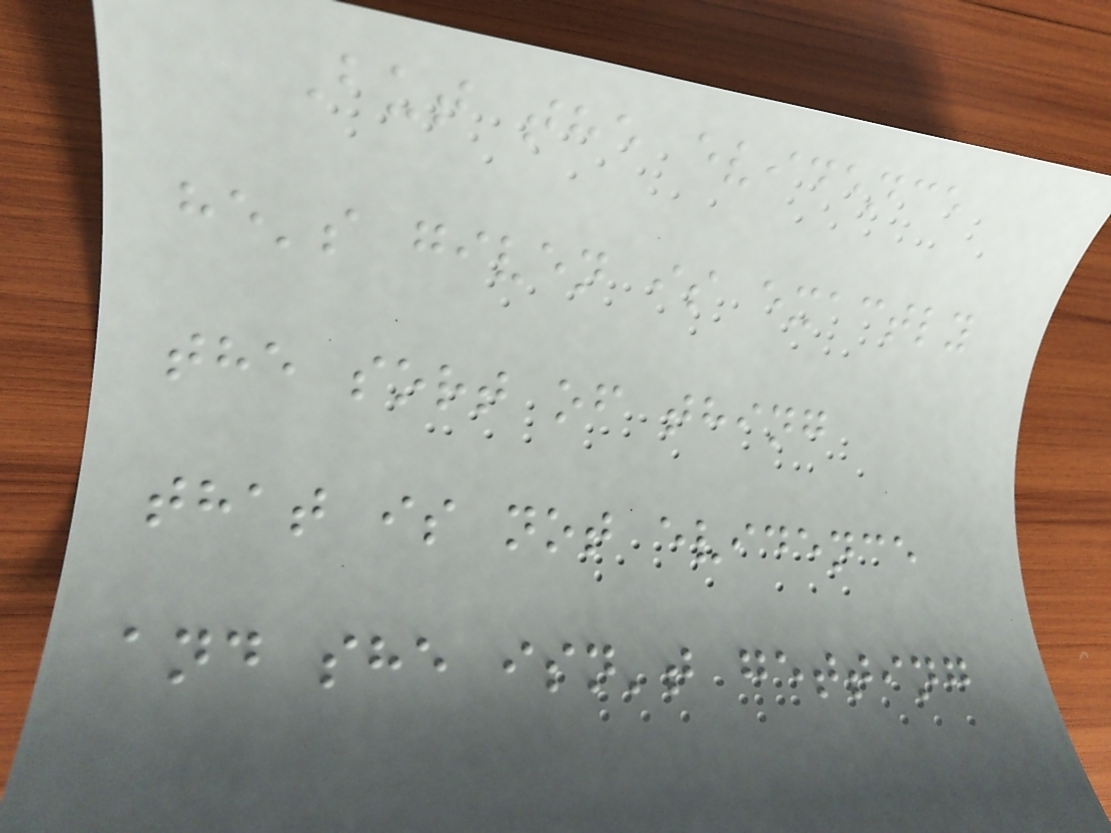But the evidence
he's given is exactly
the sort of thing
that is not evidence
and she isn't getting
